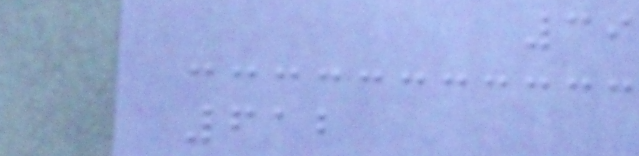39
612
